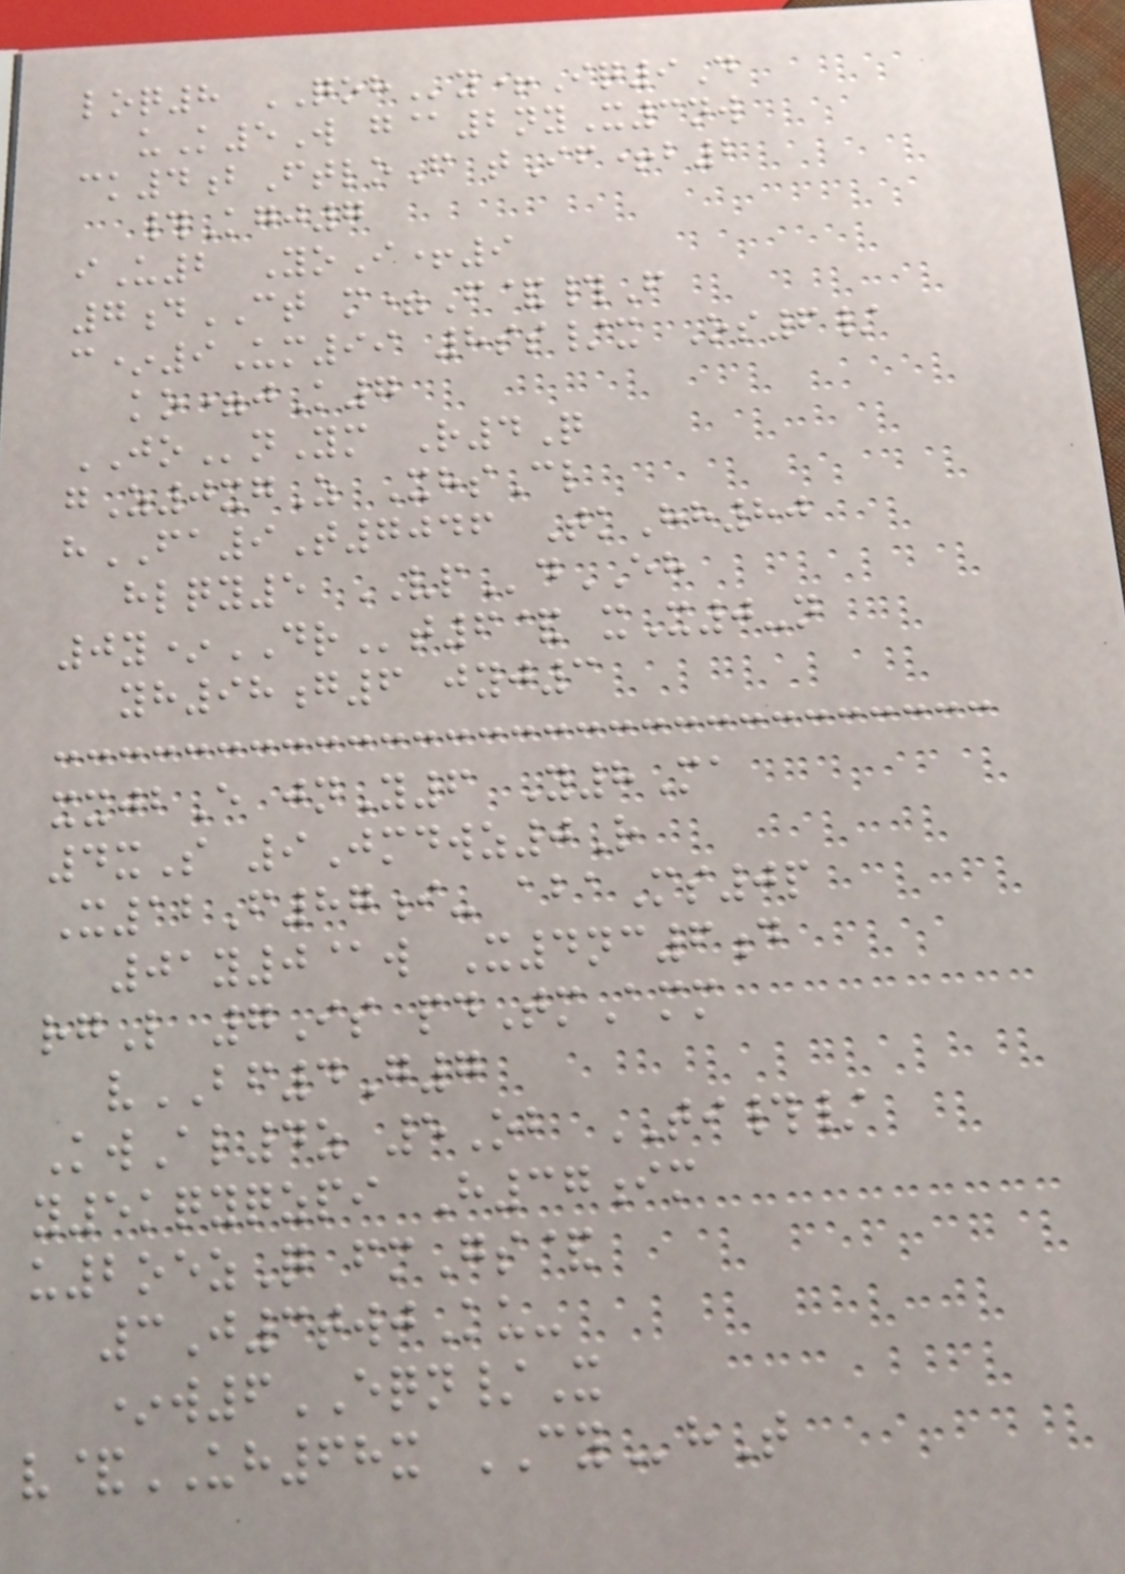loq8 QOHy+Iq9D
uK5W g@2nyX3nw
ck4bFtloF tIf+b2
#Kgj7
iU2 YoI+9
7dCT m=F&#F
c*9Um99 8ss/x Os6/
ko=jK7
JOnYm R4Q
gZ0xgZ XhsCl
hFA9T7046 TkHh80
hlqy5 VPdEH
0y*DRt6& xX0-n
yh98g6 jyj3
xxjbE jnY6 Y8Ma
4xS 9Jmdwz0R
X12F87i- abaMs0p
01y0@w X4nc6d
rgL 7Is pdTmAmm
vBF4G7
KwAl4z 5Ob TI#/
y5kqyqzpi H37im
u2oezQ fmGs&
3J3twjKu-
*w6EQN/X
v&UH68x CYhT
